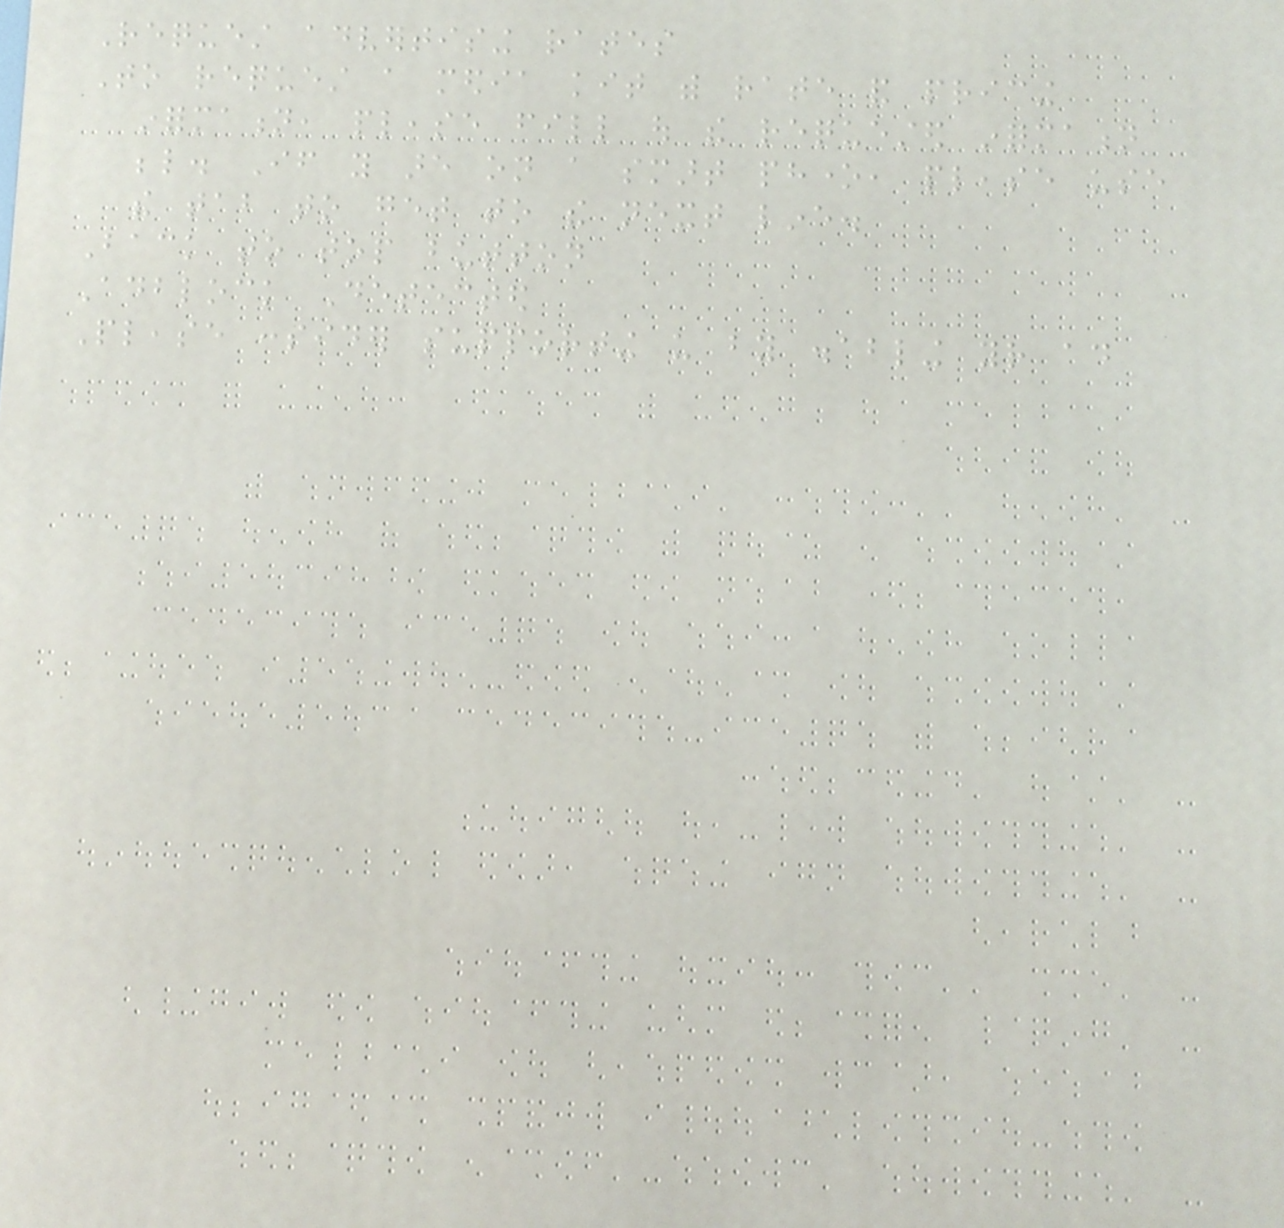Request advertising rates
To request a media kit with rate and pricing
information, please fill out the requested information
below. If you are on a smart phone, please use
the tab to get to the next line.
Back to top button
Adblock Detected
Please consider supporting us by disabling your ad
